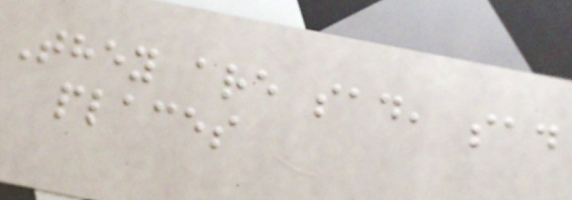They are sad, sad
places
